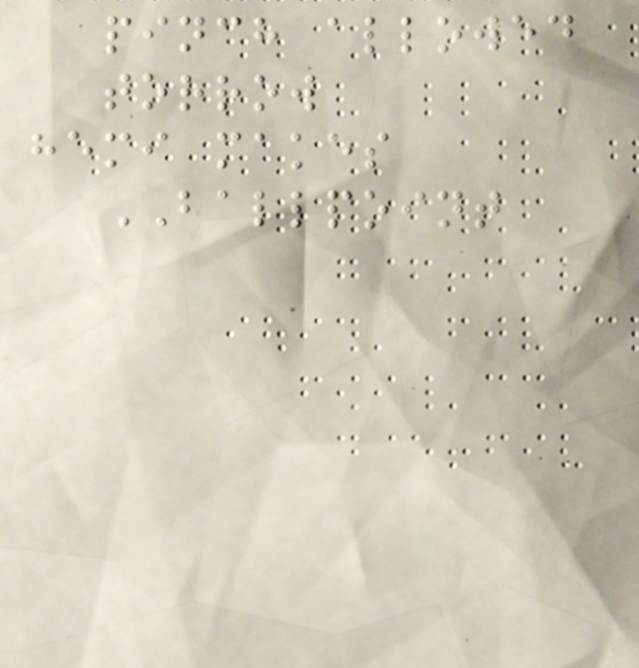pinch allowed
torrow
hemi makes
BALLPOINT
